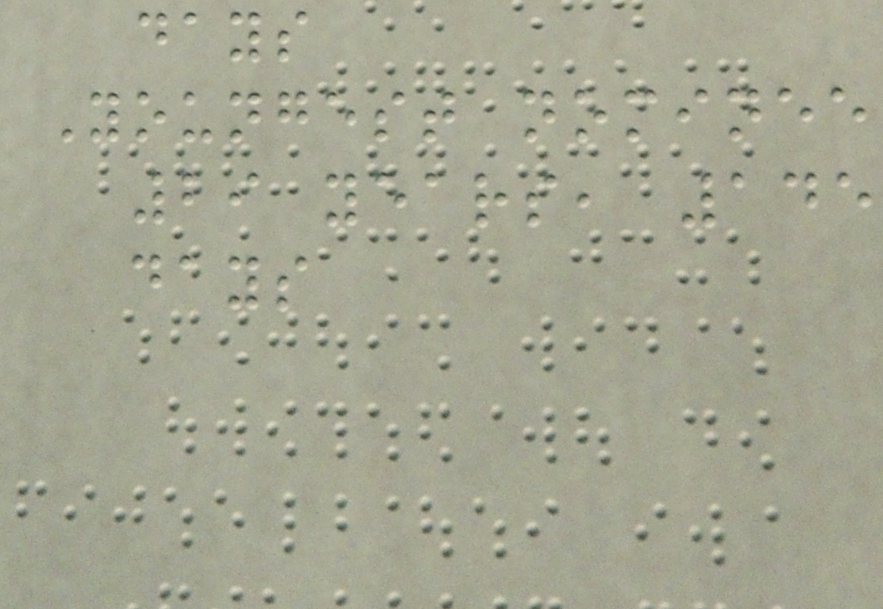days
Youngest nominee
29 years, 145
days
